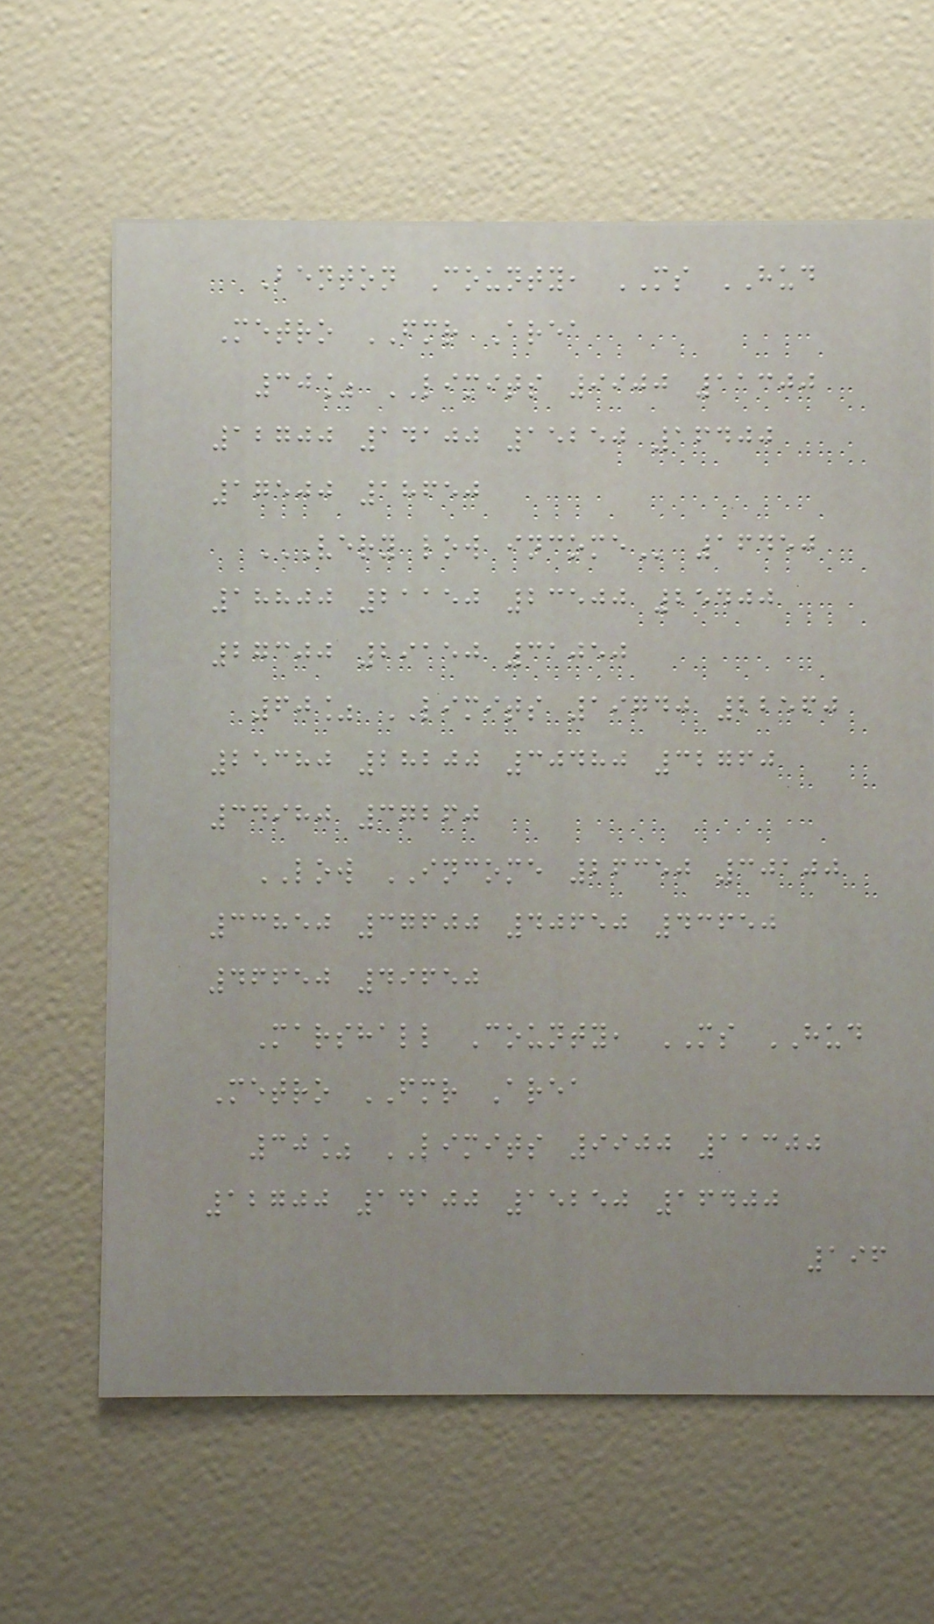Benton County, MS HUD
Metro FMR Area
30% LIMITS 9900 11300
12700 14100 15250 16400
17500 18650
VERY LOW INCOME 16450
18800 21150 23500 25400
27300 29150 31050
60% LIMITS 19740 22560
25380 28200 30480 32760
34980 37260
LOW INCOME 26350 30100
33850 37600 40650 43650
46650 49650
Marshall County, MS HUD
Metro FMR Area
30% LIMITS 9900 11300
12700 14100 15250 16400
196
